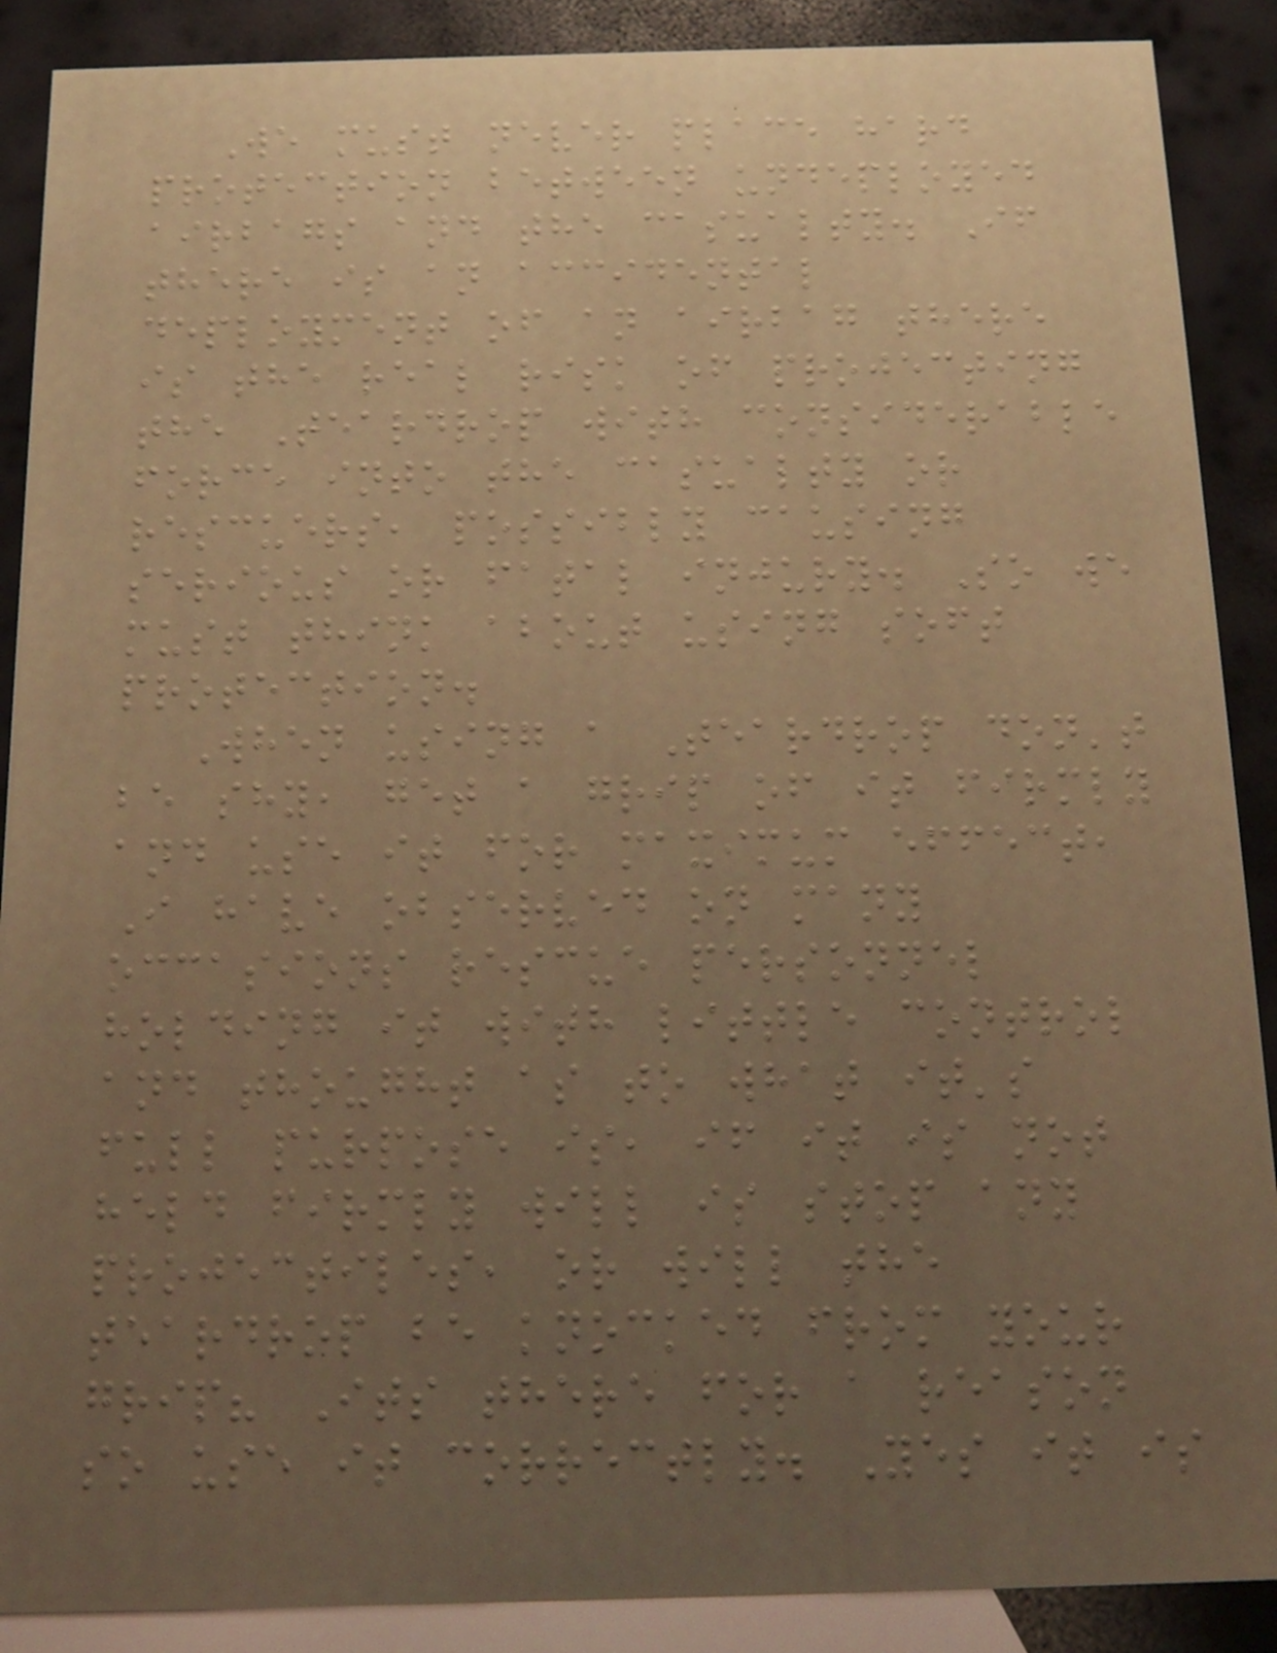We must never place hard
protection between undeployed
airbags and the casualty. If
there is an accidental
deployment of an airbag there
is the real risk of projecting
the Teardrop with considerable
force into the casualty or
rescuers, possibly causing
serious or fatal injury. So we
must think about using soft
protection.
When using a Teardrop don't
be shy, get a grip of it firmly
and use it for maximum effect,
I have observed on many
occasions rescue personnel
holding it with little control
and thought as to what it's
full purpose is, if it is not
held firmly will is stop any
projectiles, or will the
teardrop be knocked from your
grip? Its there for a reason
so use it correctly. Yes it is
